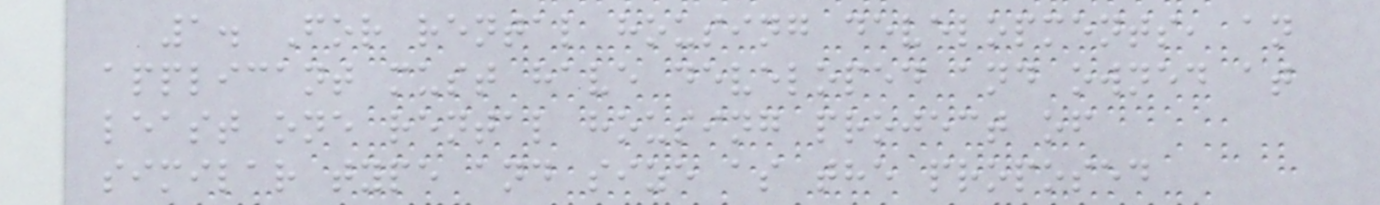1. For rental housing developments, an
applicant must have developed and owned at
least one rental housing project of
similar type and size as the proposed
